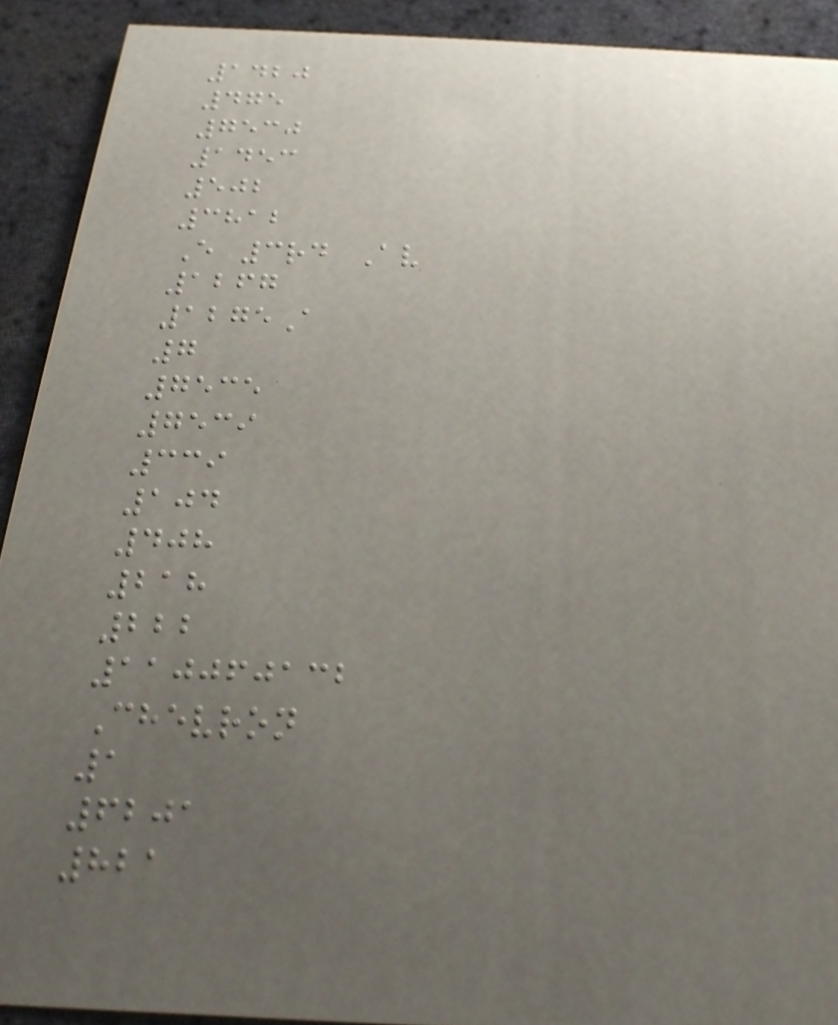1420
475
7530
1453
502
3812
E 3rd Av
1267
1275A
7
7535
7539
339
104
408
218
222
110060132
Chevron
1
6201
821
